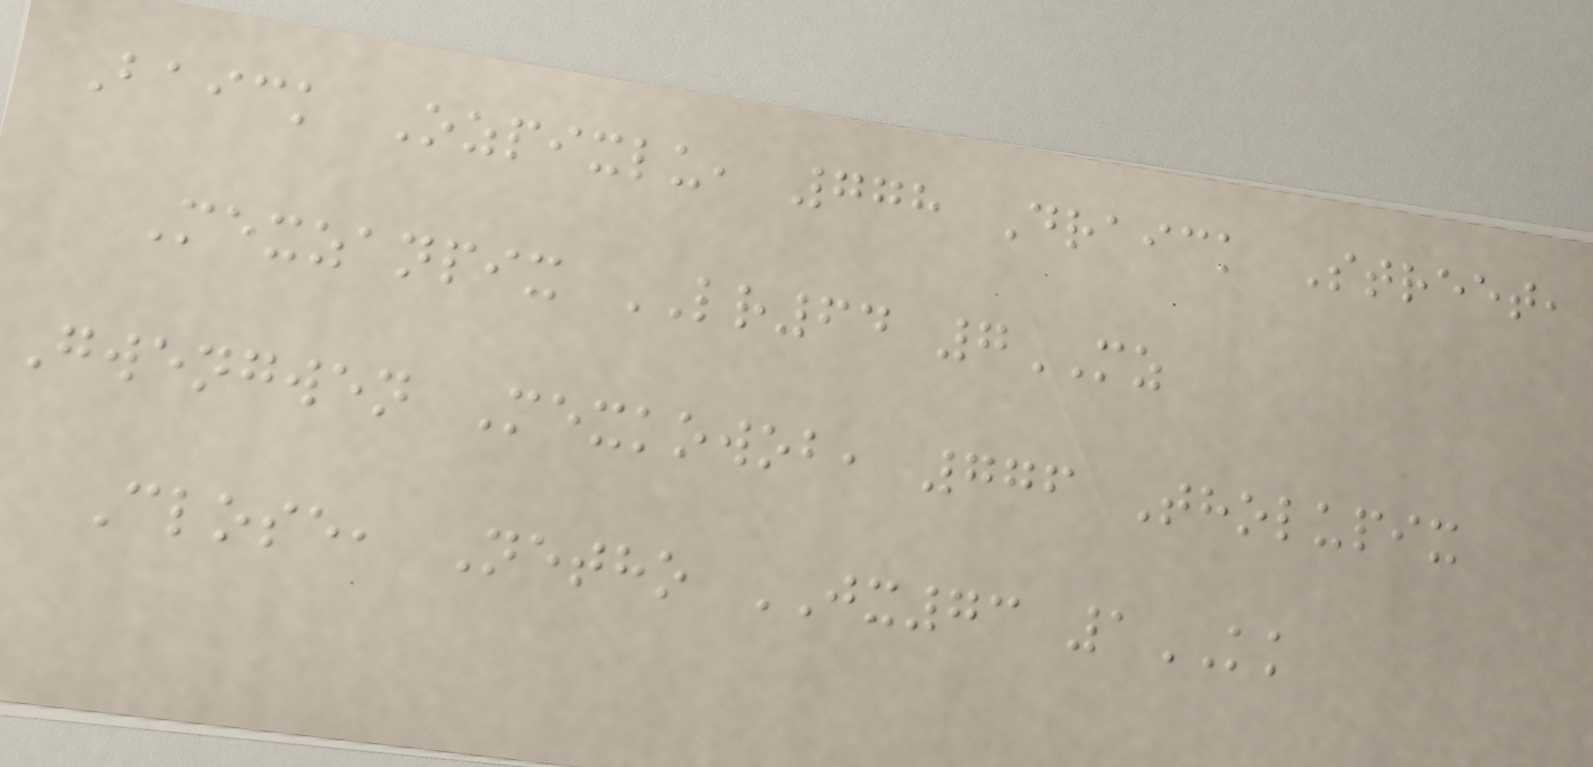Baick Ozpixlu, 778 Draick Street,
Mexzanpix LR64 7MZ
Gwengwen Mexkowob, 776 Tholupix
Close, Netho JX73 1KK
